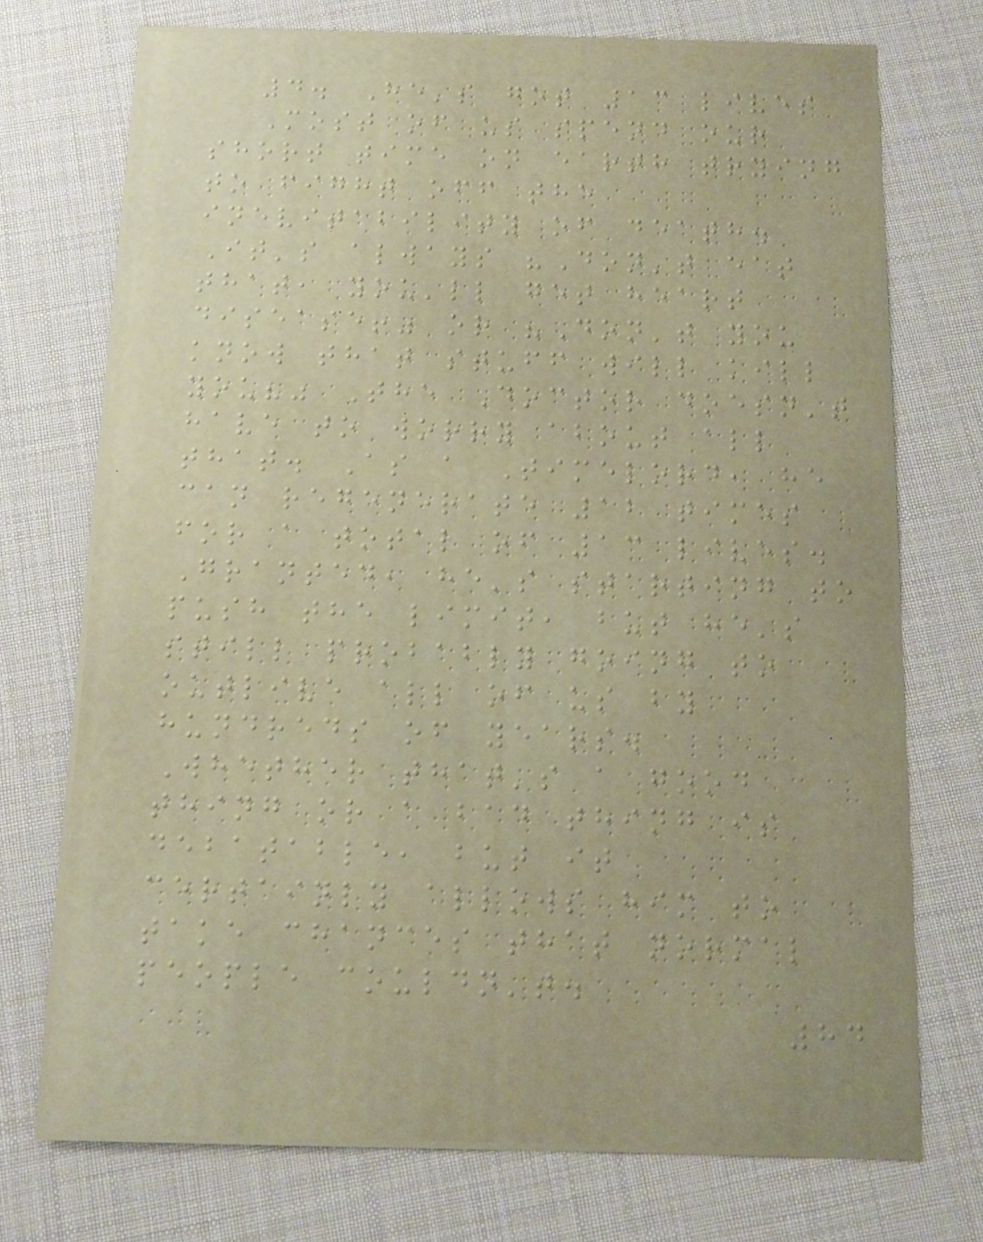4. He's got 13 lives
Most of us spend our
short time on earth trying
to fight off the
inevitability of death.
It's always "Don't eat
that, you'll get heart
disease!" or "Don't you
know that stuff will kill
you?" The Doctor doesn't
have to worry about all
that. As a Timelord, he
can regenerate 12 times
for a total of 13 lives.
Granted, he's starting to
push the limit, but he's
still probably going to
outlive all of us by
hundreds of years.
Whether that's a good
thing or a bad thing is
debatable, but it
certainly allows him to
take chances that normal
people couldn't.
84
